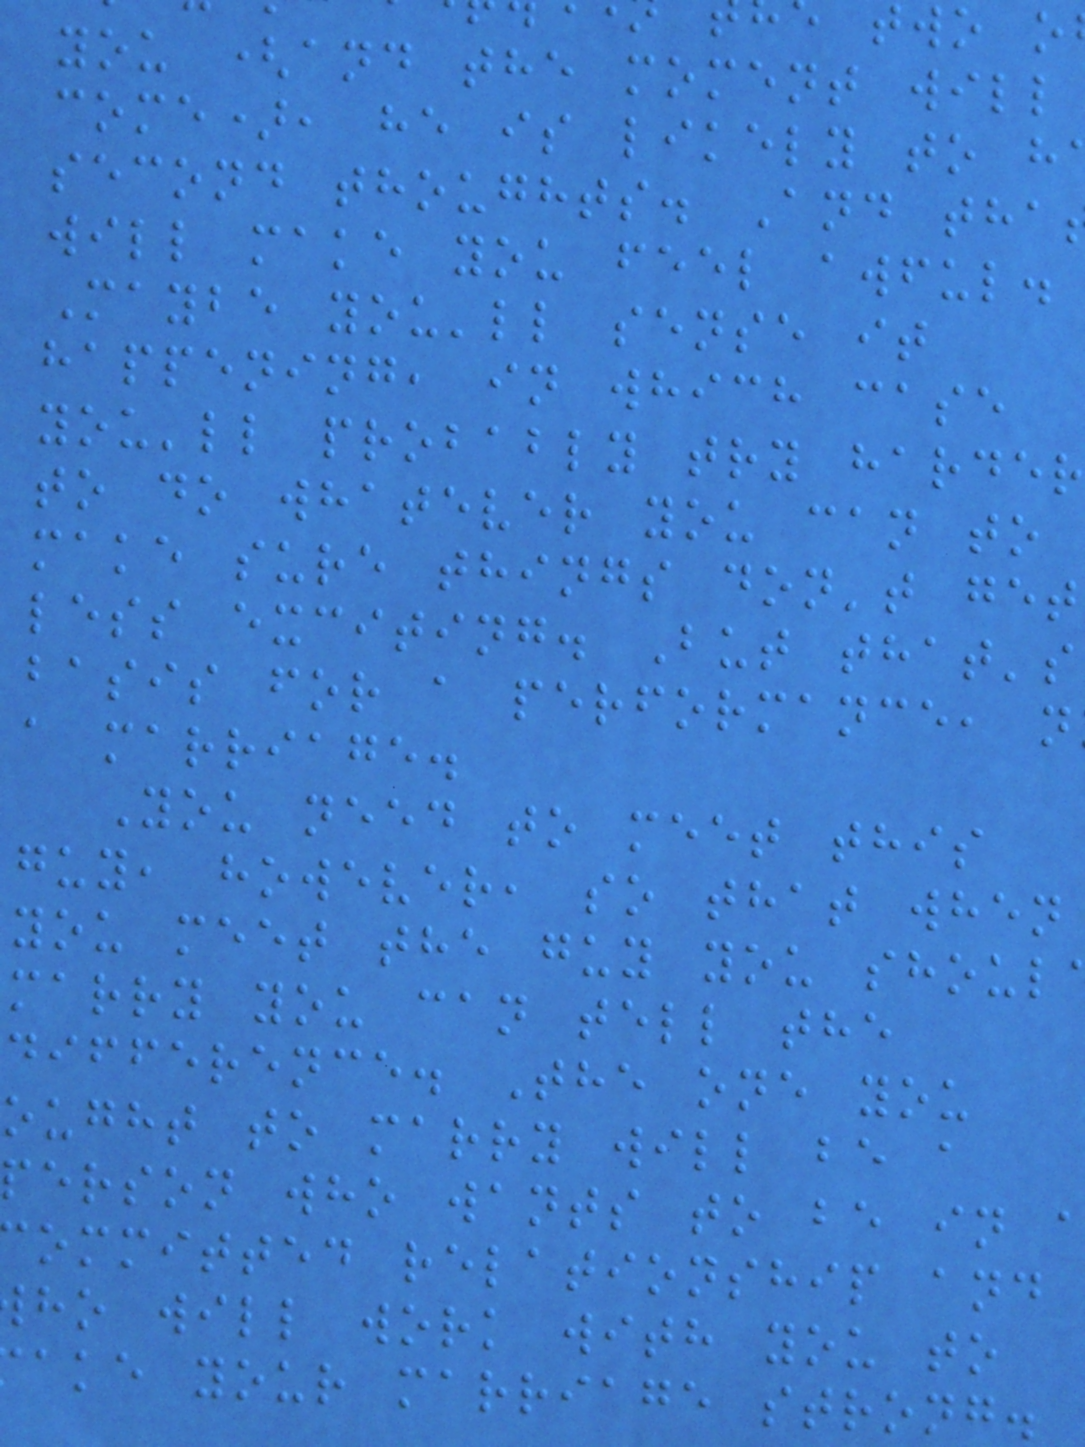you (and the moment will
come), he is likely to h
second thoughts. And tha
will make you feel awful.
Maybe you'll sense it
happening, in which case
you'll probably try harder
to do whatever you can to
make sure things don't get
less exciting. But that's
basis for a performance, n
a marriage.
You need to meet this
guy, however, so that when
you meet the guy you shoul
marry you can tell the
difference. The one you
ought to marry will be a
person who wants to be in
ommitted relationship and
ho will work with you to
ake your marriage strong.
